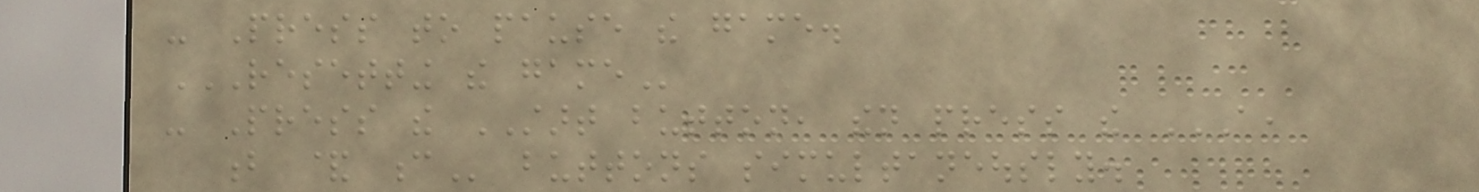- Press to pause the game.
RESETTING THE GAME
- Press the START button, then press the A,
B & C buttons simultaneously.
